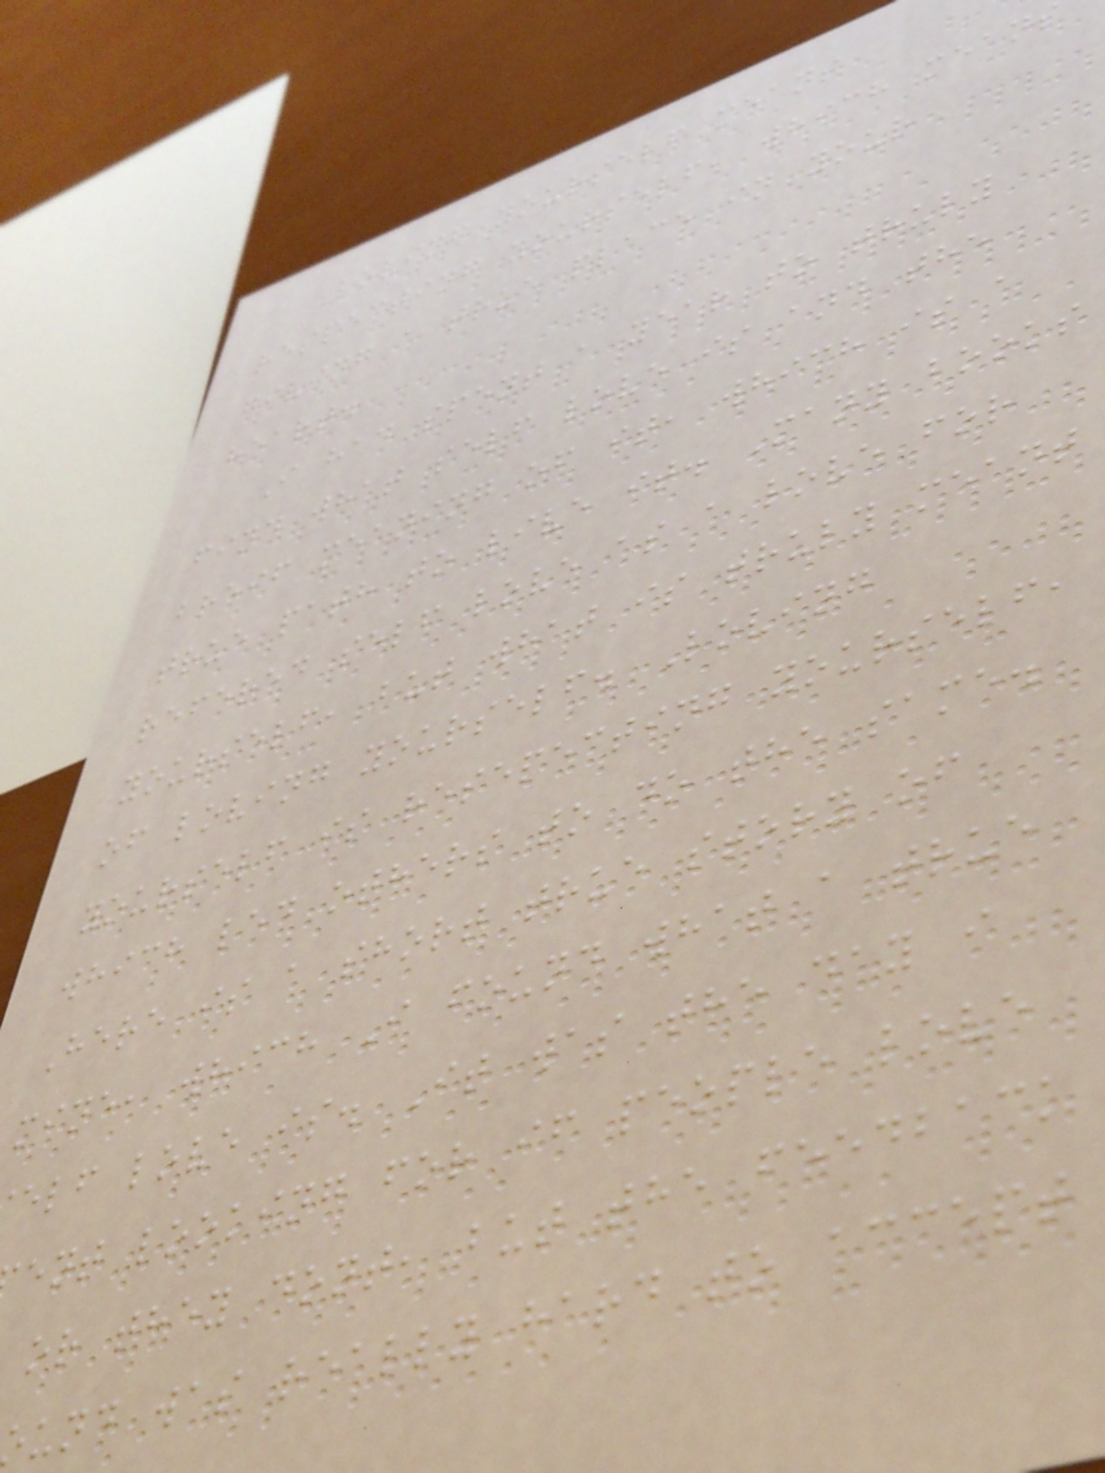Loving yourself means
respecting yourself, which means
giving a true place in your
heart.
I had spent a year to truly
find what self love is and the
breif meaning of it, which is a
true path to live it. Many books
refered self love as a love for
yourself, but what is truly meant
of loving yourself. Loving
yourself is resepecting yourself,
which led others to do the same.
Here is a short true story of
mine, which I found what a true
elf love is. It was the day i
ent looking for if people love
or they dont, but the feedback
und was really hard to accept
